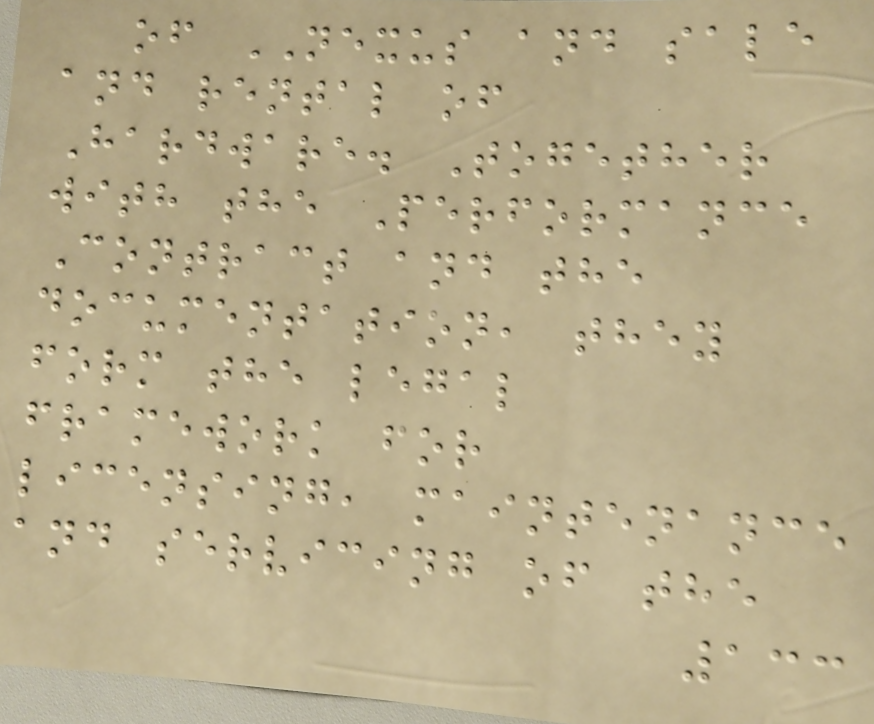of NEXUS and sale
and rental of
Hardware. Together
with the Performance
Contract and the
documentation, they
form the legal
framework for
licensing, maintenance
and servicing of the
133
